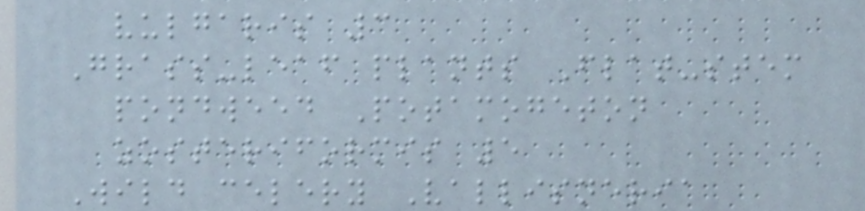vulgaris 3
Grass-leaf plants Flat-stem
pondweed Potamogeton
zosteriformis 5
Wild celery Vallisneria
